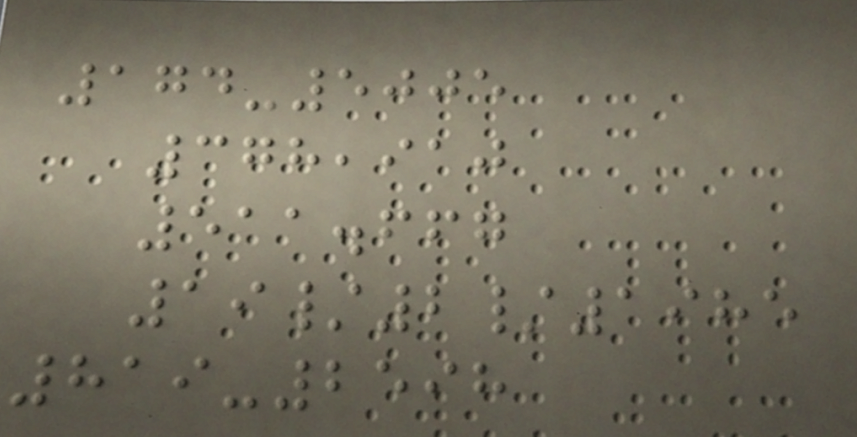174-5005
378,910
511.667
19/2/1985
819-2598
